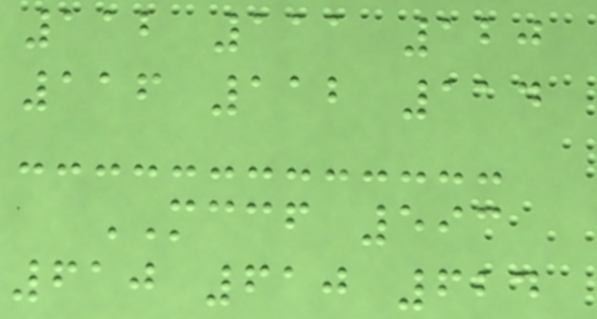112 111 120
116 112 114
MCCF 593
610 610 624
